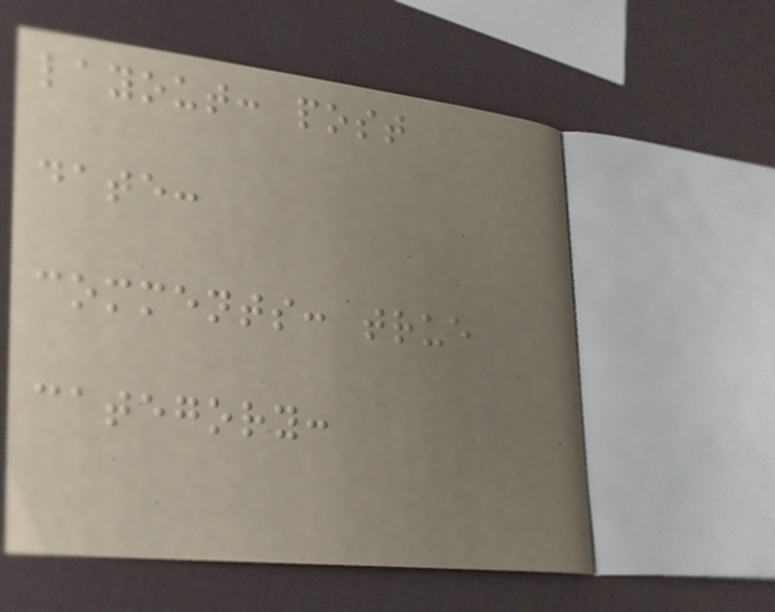layout: post
date:
comments: true
category:
